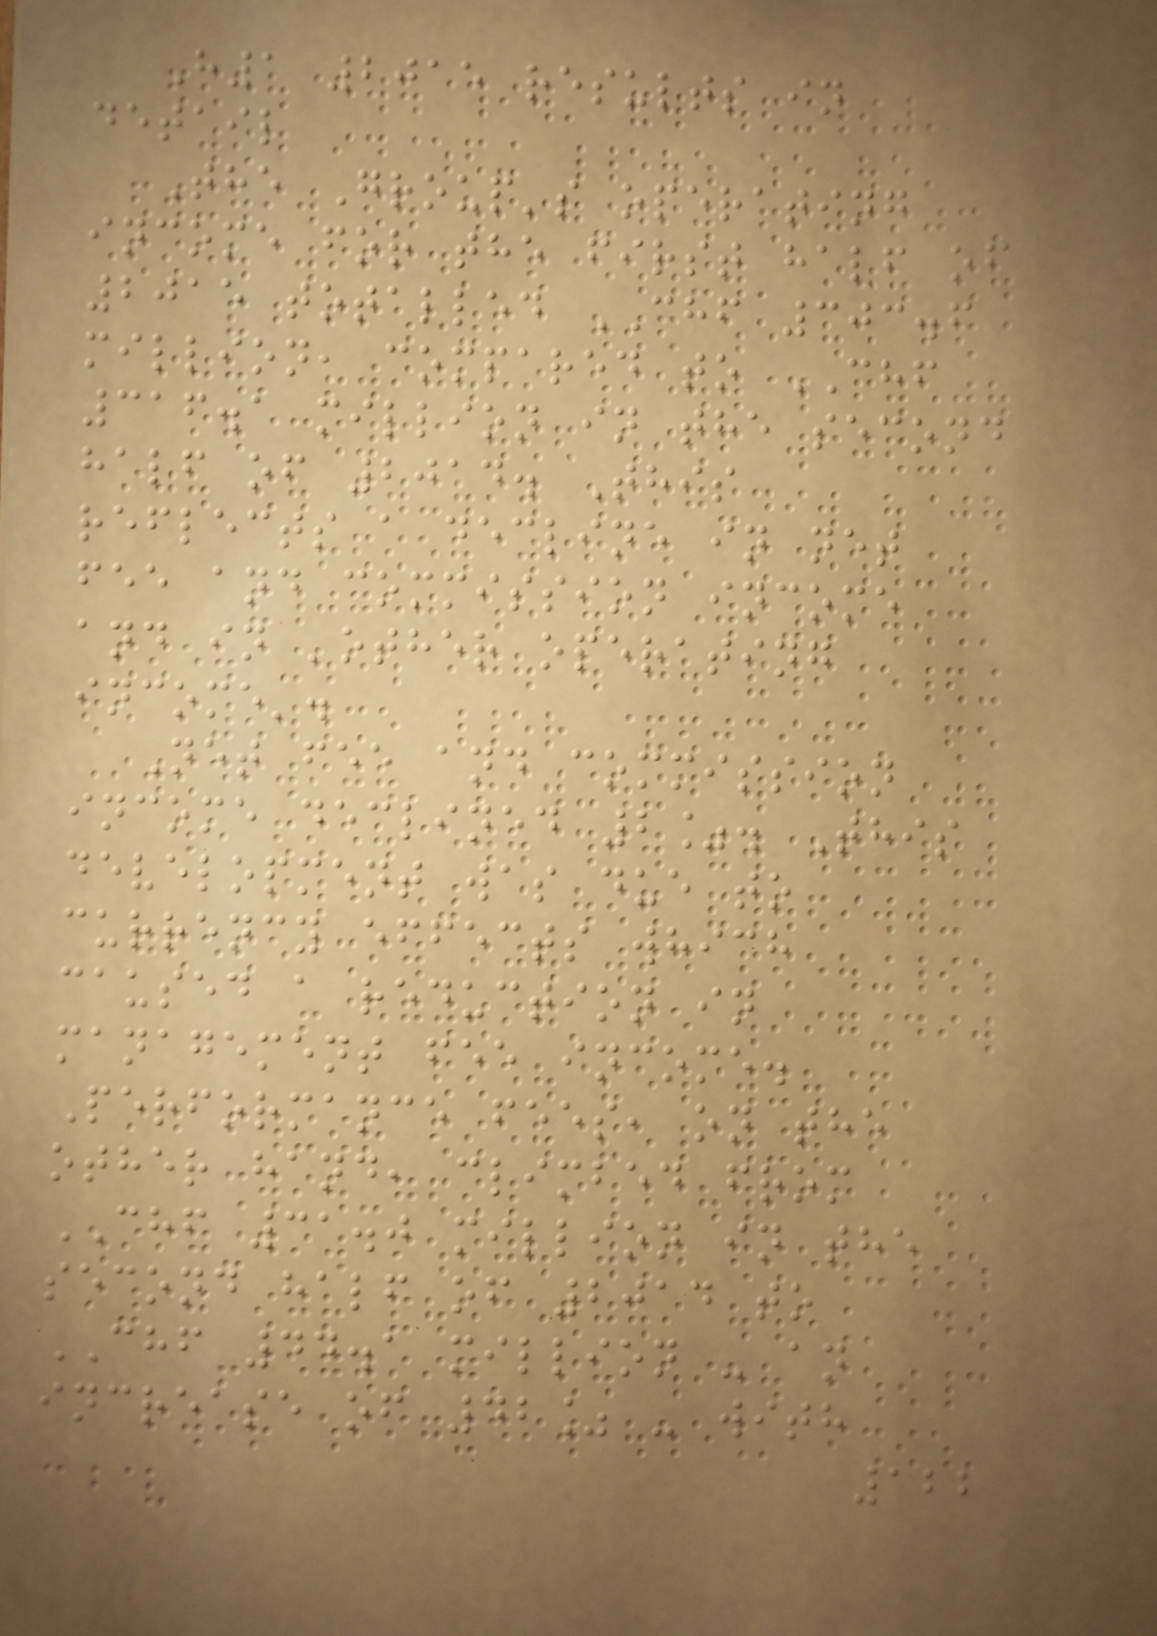H1 2015 results in
detail
The Group's operating
income for the first half of
2015 totalled CHF 303.6
million, compared to CHF
316.1 million in the second
half of 2014. This
reflects a decline in net
fee and commission income
and in 'other operating
income'.
Net fee and commission
income declined 2%. This
development was due to
currency effects which
caused a reduction in
management fee income.
Performance fees, on the
other hand, climbed from
CHF 31.0 million in the
second half of 2014 to
CHF 44.1 million - an
increase of 42% - with
122
